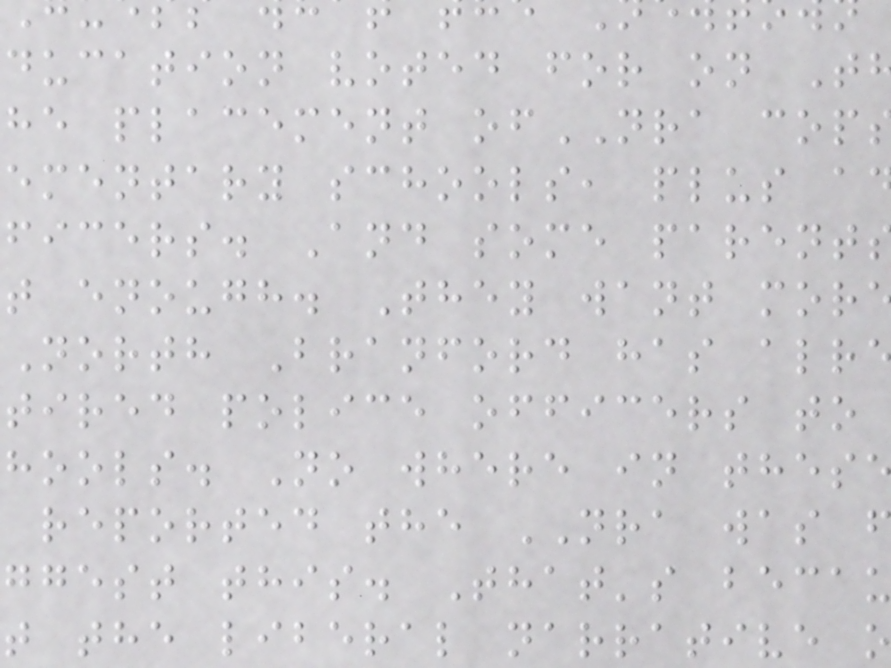ducation voted for on T
he placement ofNRA cop
ementary schools, plus a
ficers. And some parent
t enough. They want mor
North Branford has alr
tired police officers to
hools. No where in thes
reported the NRA was
ggest this. That's becau
t the liberal narrative o
